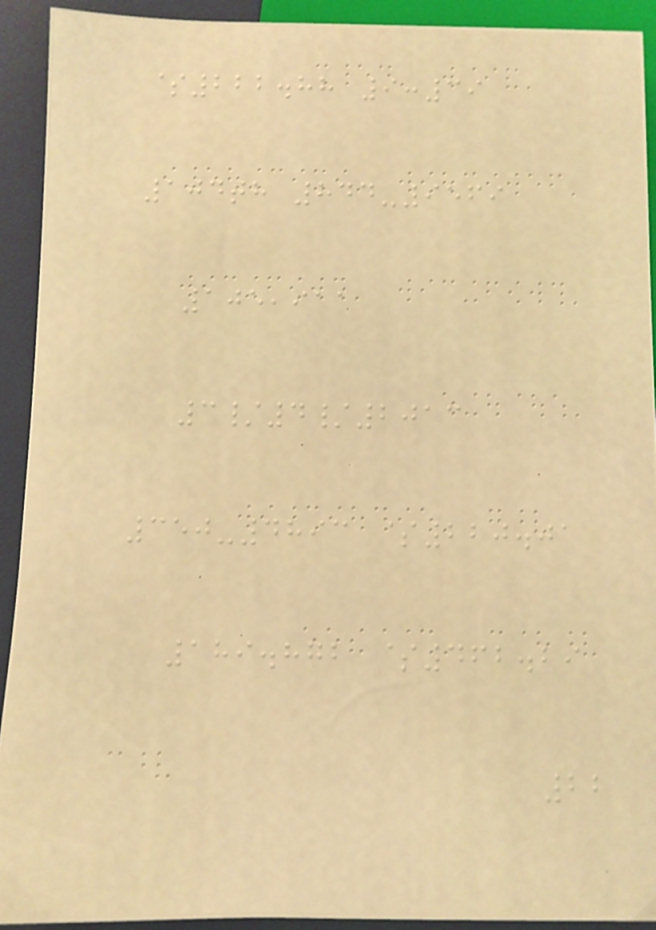$222.88 9:39
104th 844-9569
105,911
3/4/2013
350-4893 $220.01
189.872 $462.29
22
